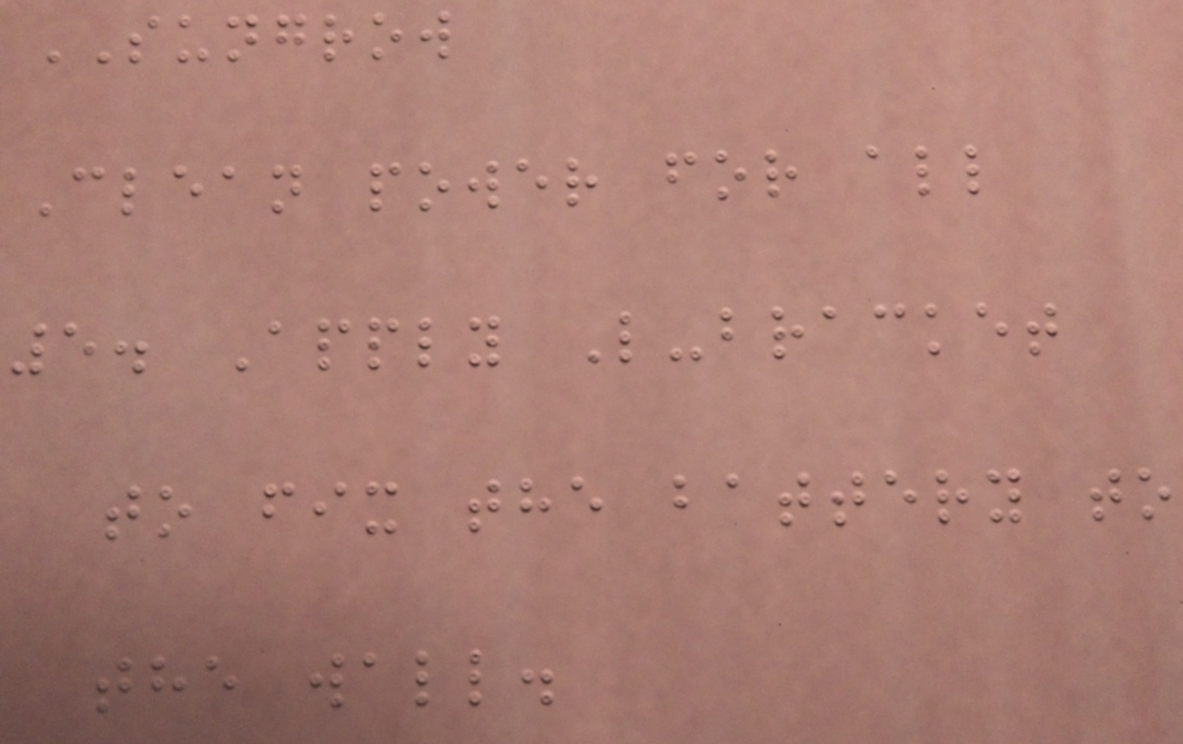SUNGROW
Clean power for all
5. Apply L-bracket
to fix the battery to
the wall.
